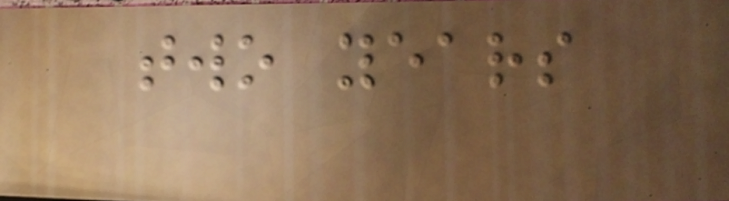two years
